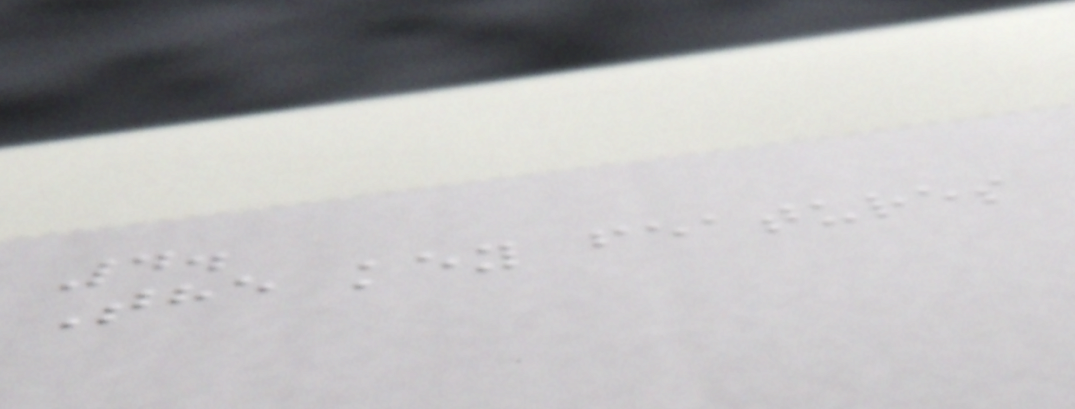4.
The key features
